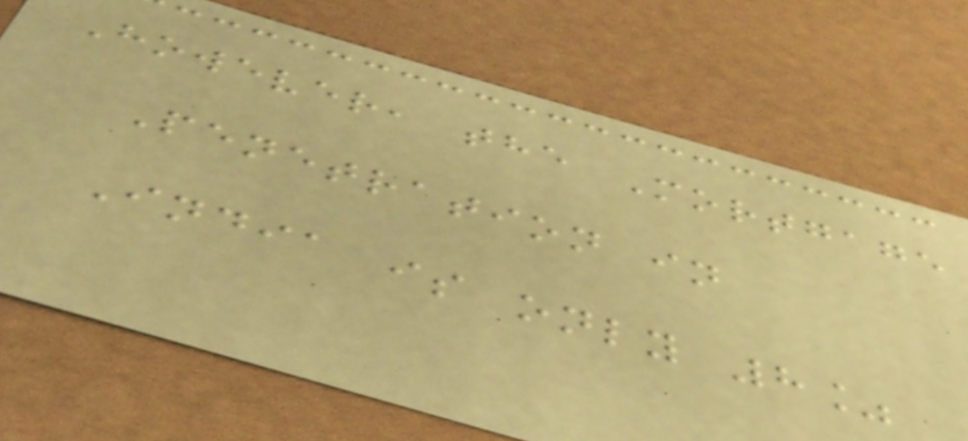However, the Mortgage
Penetration in
India is only 8%
